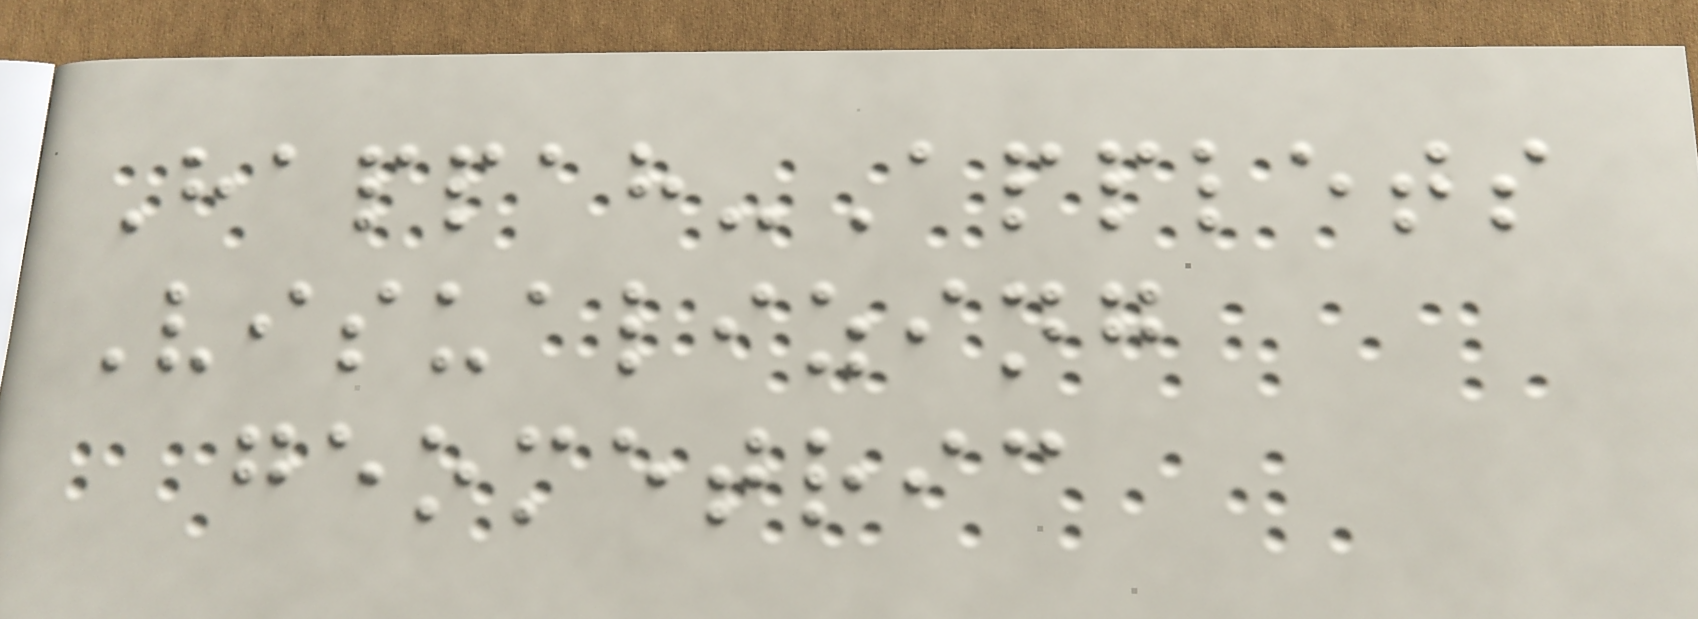Happah-Applets
Visualizing
geometric
